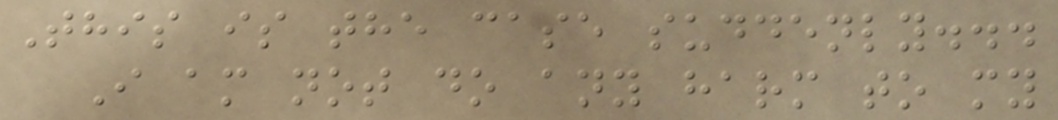This is the case suddenly...
I am not do any harm to my
